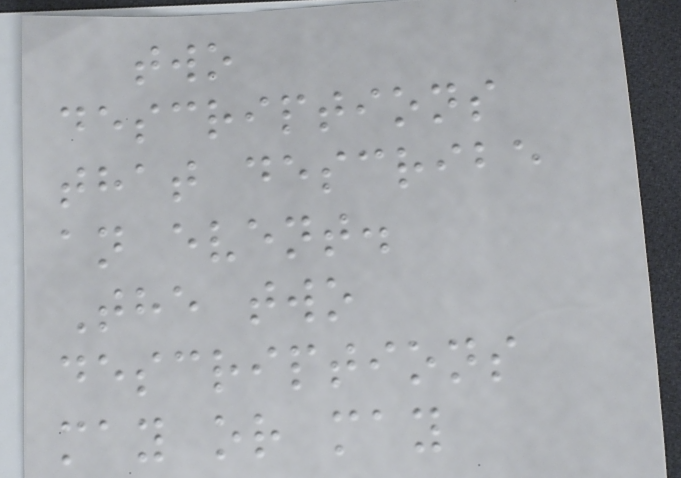two
descriptions
that describe
an event.
The two
descriptions
may or may
